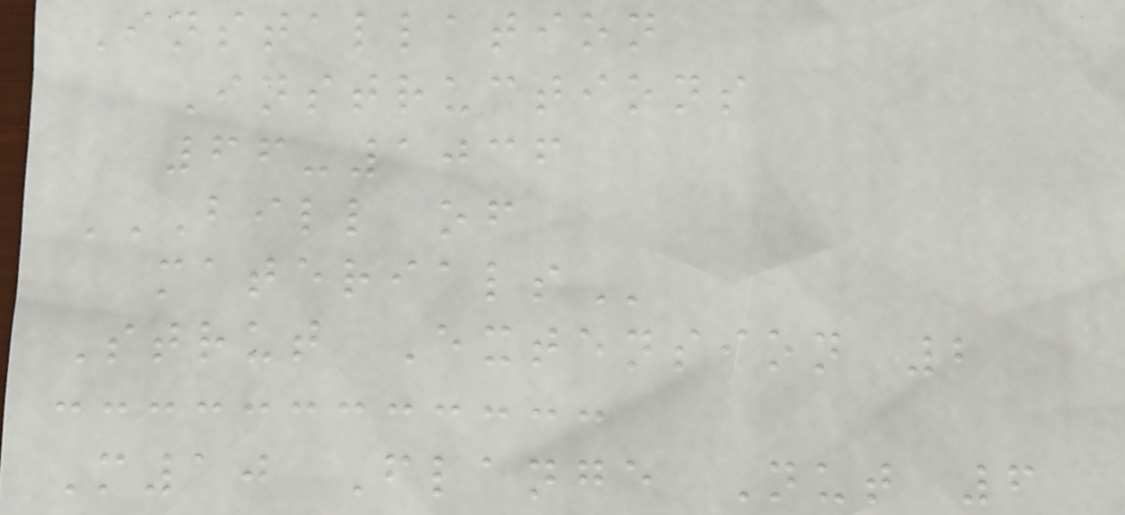Installation
Instructions
66-1036
BILL OF
MATERIALS
Strut Extension 2
M10 Flange Nut 6
